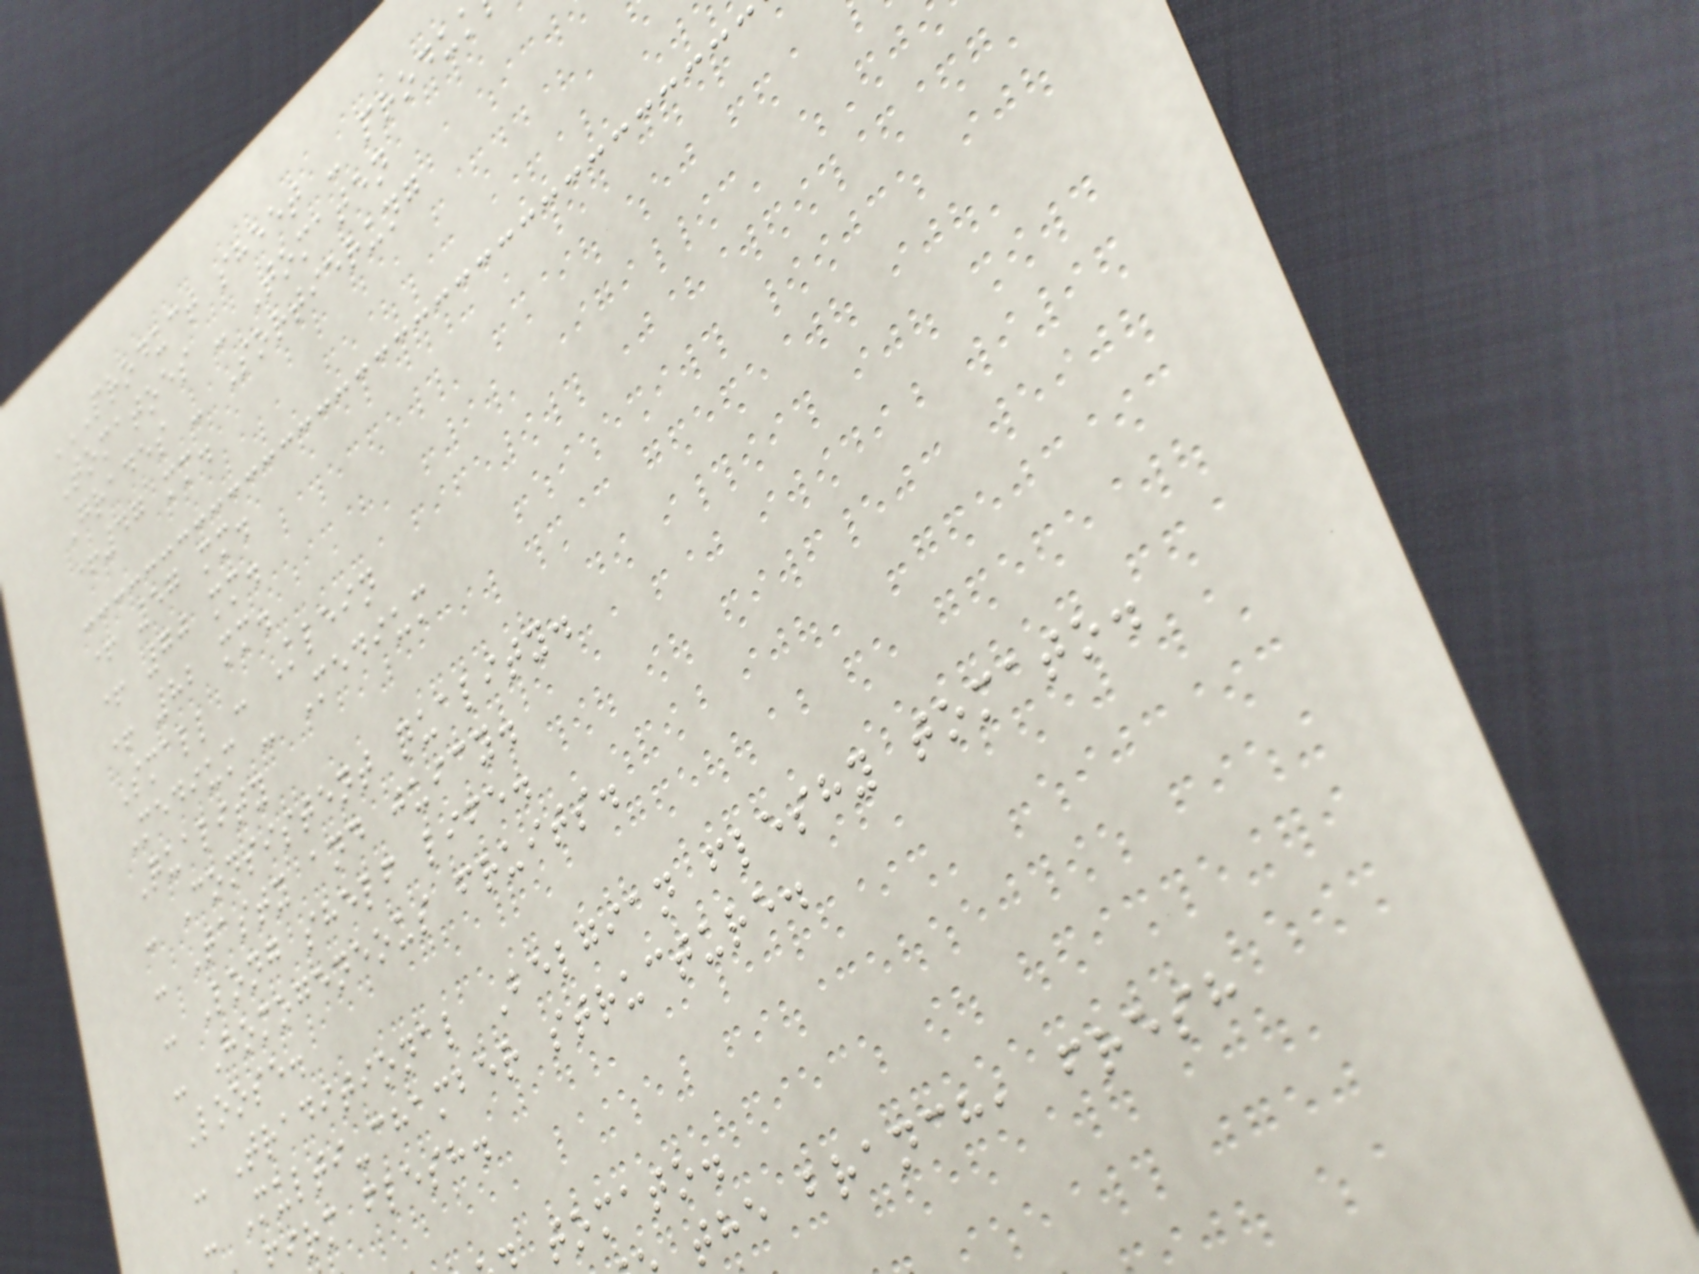Tomatoes - Tomaten
Grades - Sortierung
+47 mm.
+ 57 mm.
+ 70 mm.
+ 82 mm.
Small - Klein
Medium - Medium
Quality
- Consistent quality.
- Tasty and juicy.
- Long shelf life.
- Homogeneous fruits.
Loose.
- Traditional Belgian fleshy tomato.
- Multi-chamber structure.
irm flesh.
tomato.
the branch, fresh
